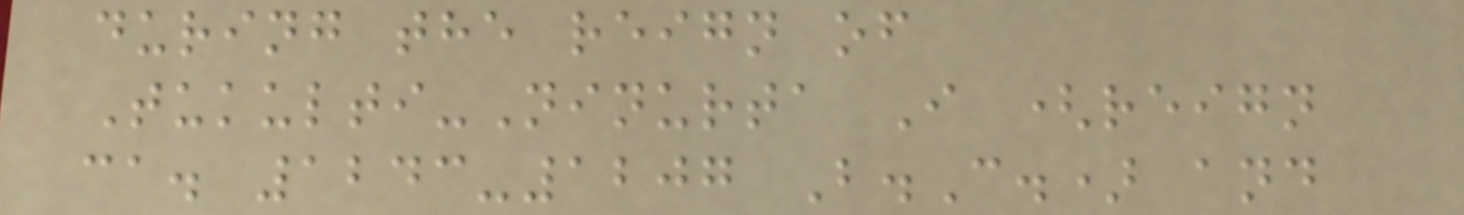during the reign of
Tukulti-Ninurta I (reign
ca. 1243-1207 B.C.) and
